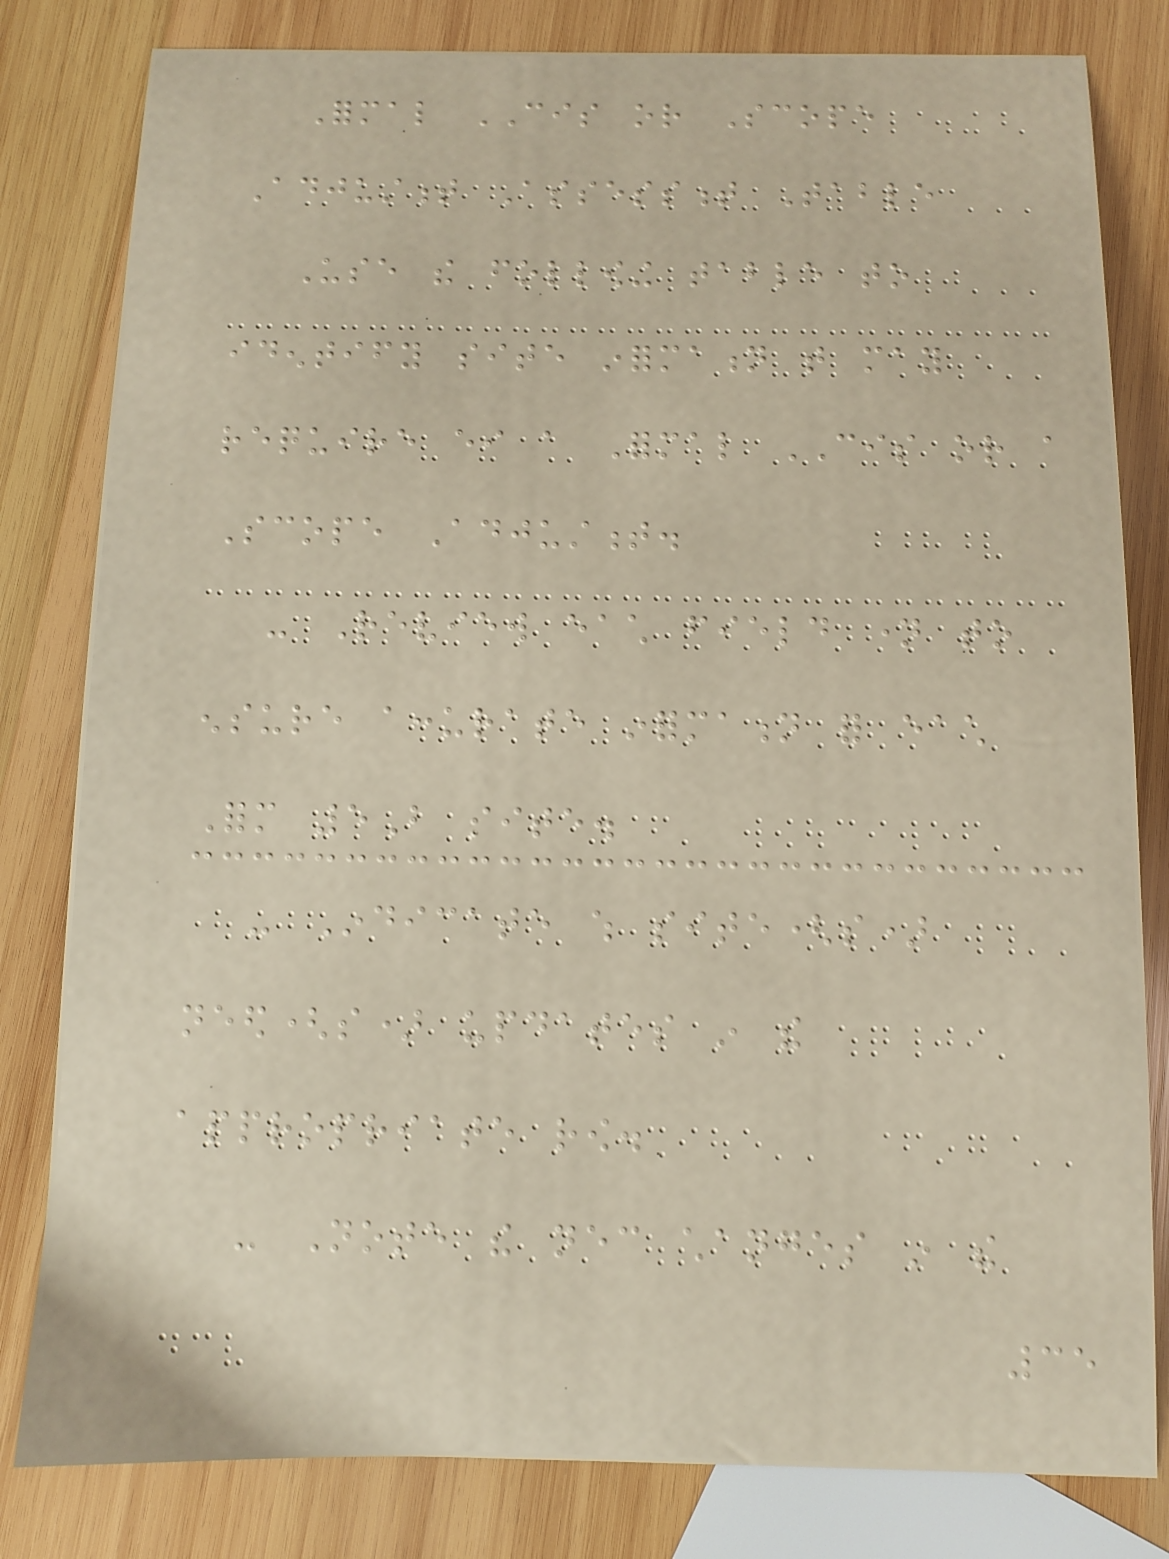Formal CIS or Scope
Adjustment Assessment Table
Use the following table to
identify site information that may
require either a Formal CIS or a
Scope Adjustment.
- Review each field name to
ensure accurate information for each
Form 5B site.
- Indicate which site(s)
need(s) updates in the
appropriate row.
- Note the necessary changes in the
35
